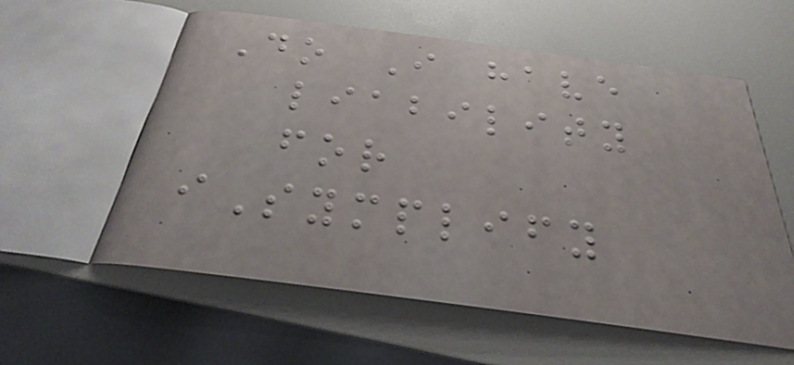Do I have
liability
for
iSymplify
